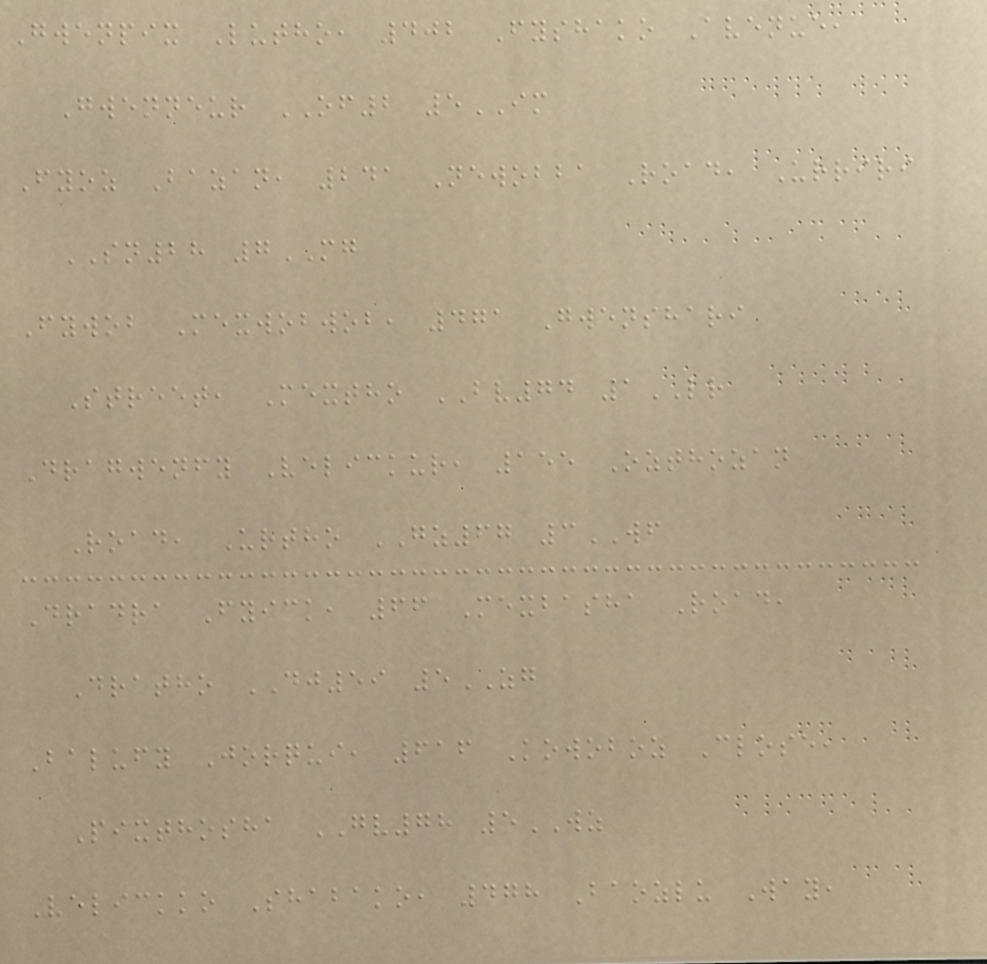Gwenpix Lutho, 402 Fyshako Avenue,
Gwenneur OF2 5IM
Fyoz Bazan, 241 Newobba Road, Urriri
SN28 7MG
Fywob Mexwobwob, 471 Gwenshari
Street, Mextho BV74 1LR
Dragwenfy Velickur, 155 Ozthozan
Road, Urtho GZ67 3WF
Dradra Fyick, 66 Mexbasha Road,
Dratho DJ59 5ZG
Balufy Jorqui, 616 Kowoboz Close,
Pixthosha GV78 5WZ
Velickko Shabako, 478 Baozlu Way,
